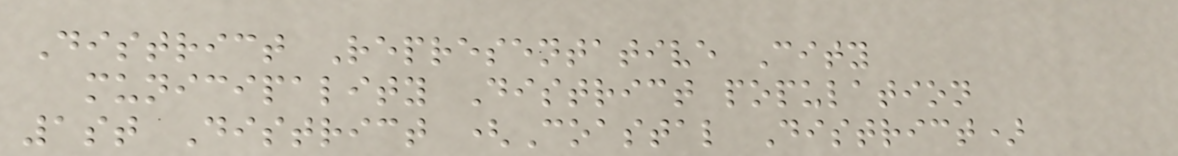District Representative City
municipality District population
1st District (Coastal District)
